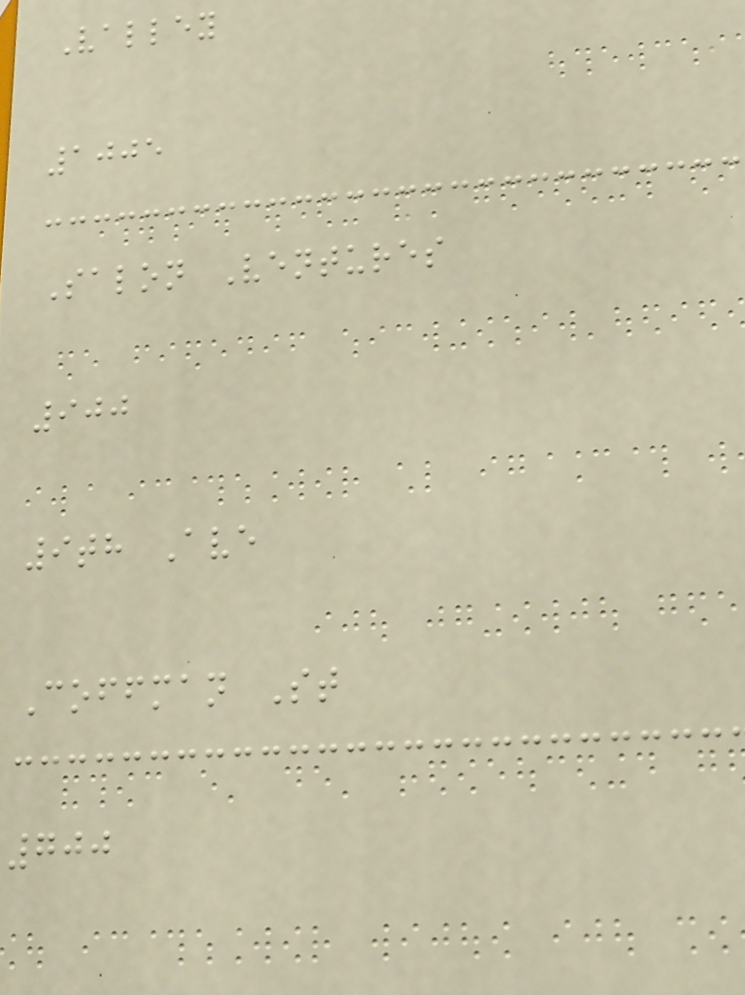Valley
1005
Salon Ventures
900
9th Ave
Coffman St
700
